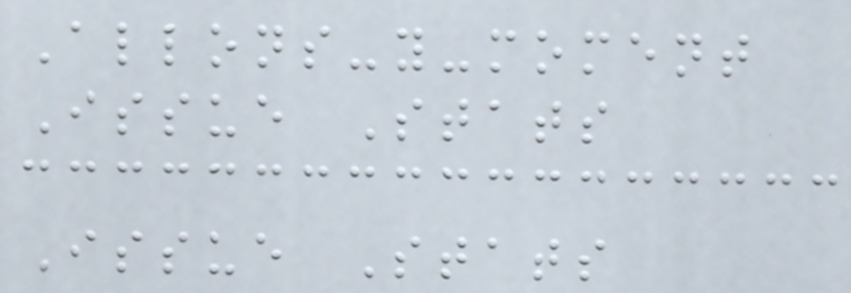Allons-y-moment
Issue Stats
Issue Stats
